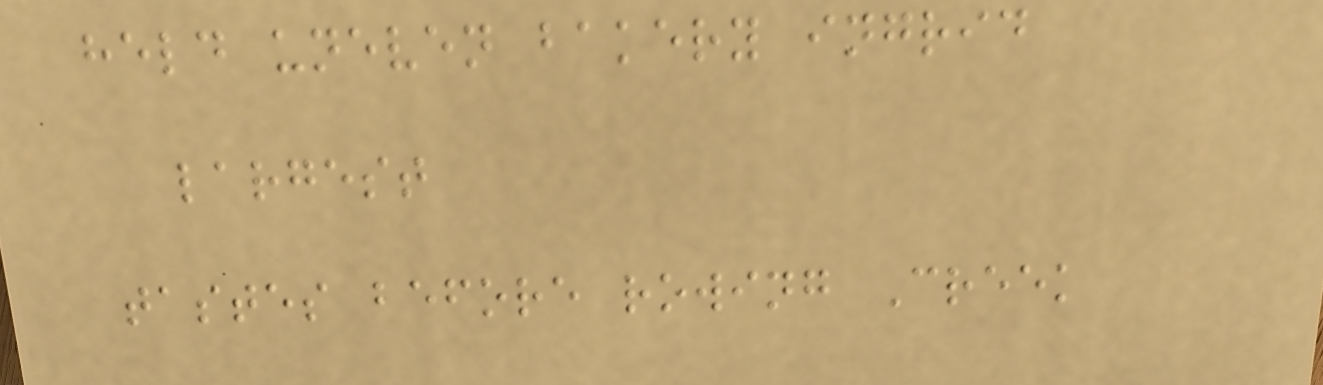held uneven bakery ingrid
largest
tastes before rowing Creek
